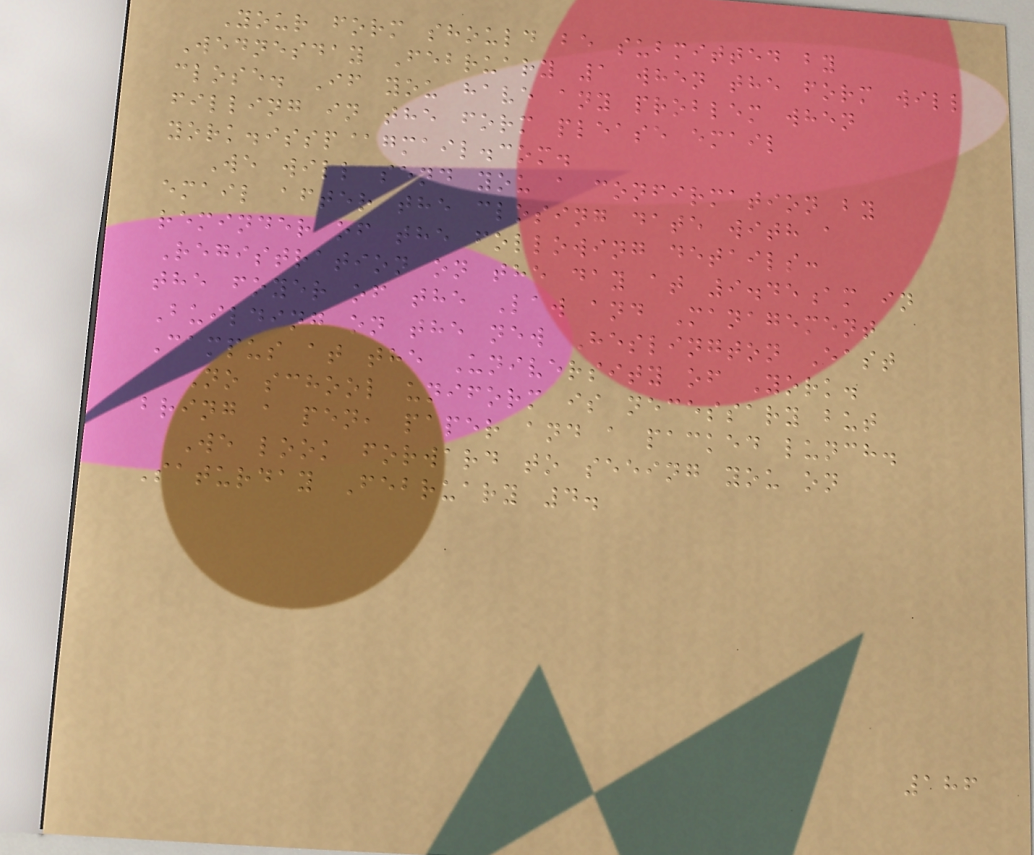Your form should be submitted by
Wednesday February 1 when the form will
close. If you have any problem when
filling in the form please email
york.issp@gmail.com.
We will send you a confirmation by
email after the closing date with a
reminder of the following details:
Registration on the day at 9.45am in
the foyer of the Law and Management
Building on the new Heslington East
Campus at the University of York.
No school uniform is necessary but
bring a pen, paper and a packed lunch.
We look forward to seeing you on
Saturday February 4.
186
